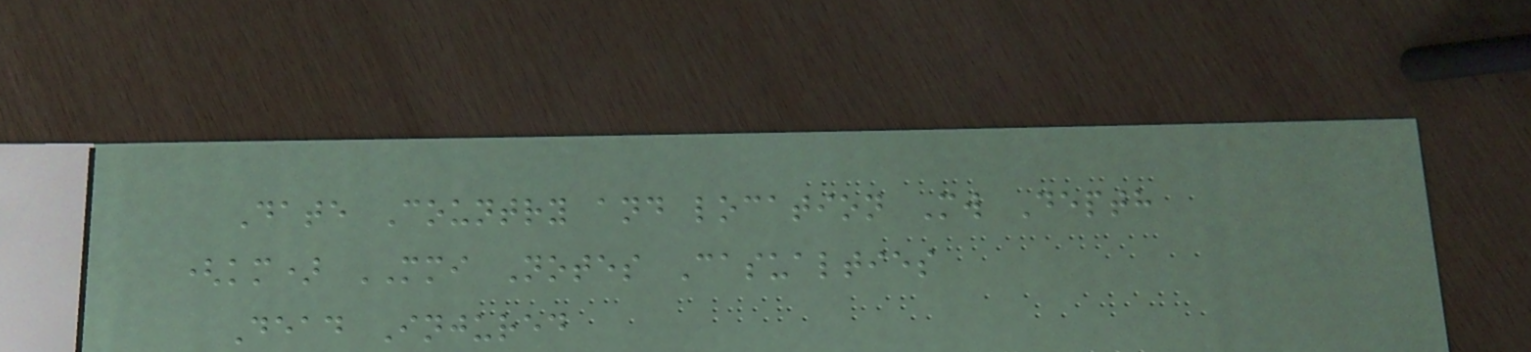Date Country and location Mw Depth
(km) MMI Notes Casualties
Dead Injured
